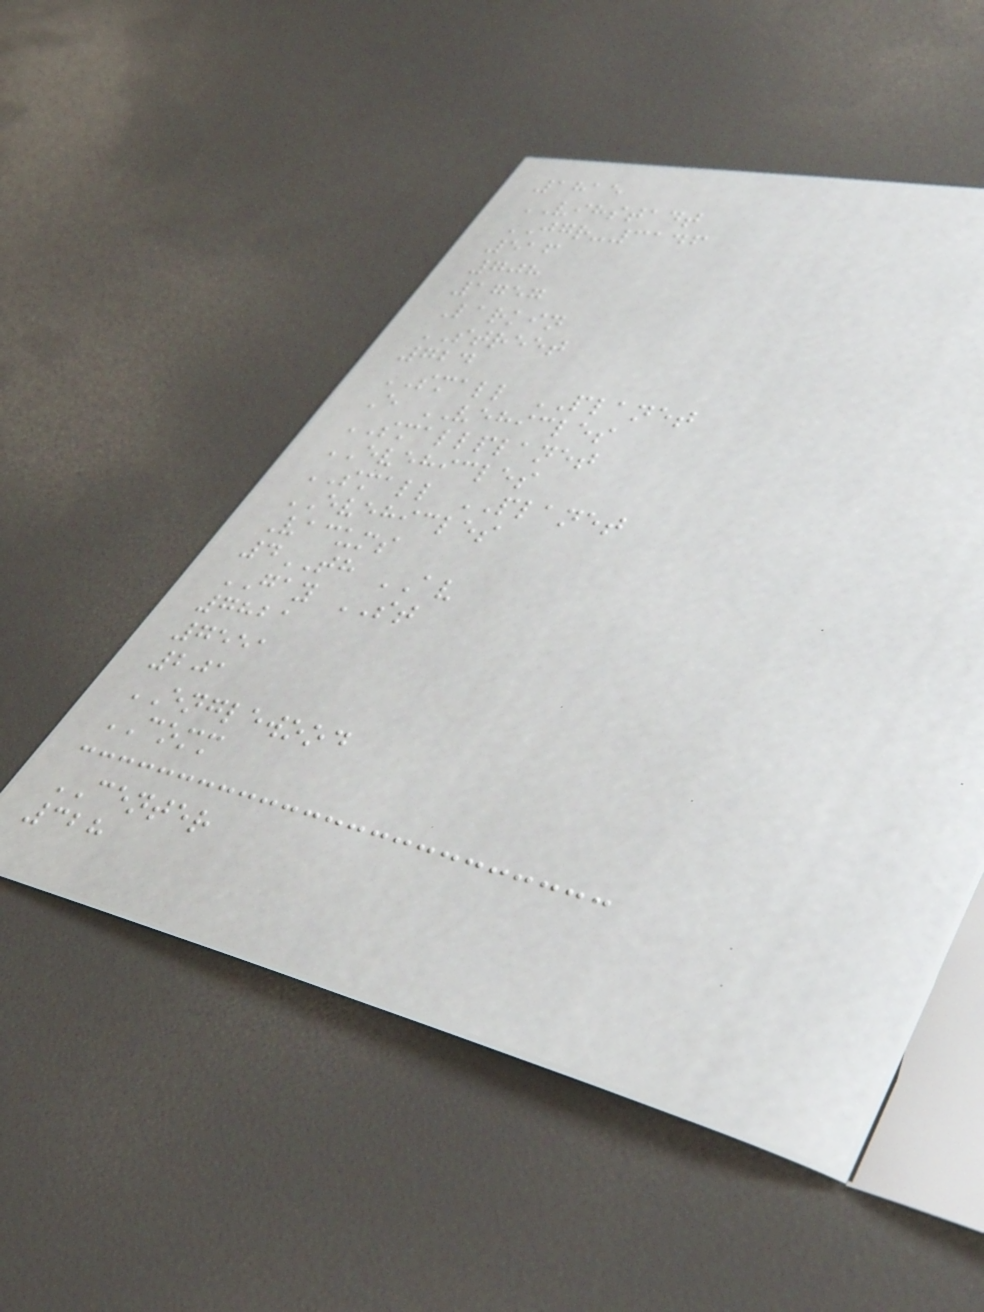1815
VIHSTADT
JGR-3146
516
708
1757
Larkin
STREET
724
SMALL PLANET
E VEHICLES
SMALLPLANET
EVEHICLES
SMALL PLANET
EVEHICLES
Vacums
4TH AV
GAY ST
7821
7551
201
ENGLEWOOD
COMM
CENTER
328
